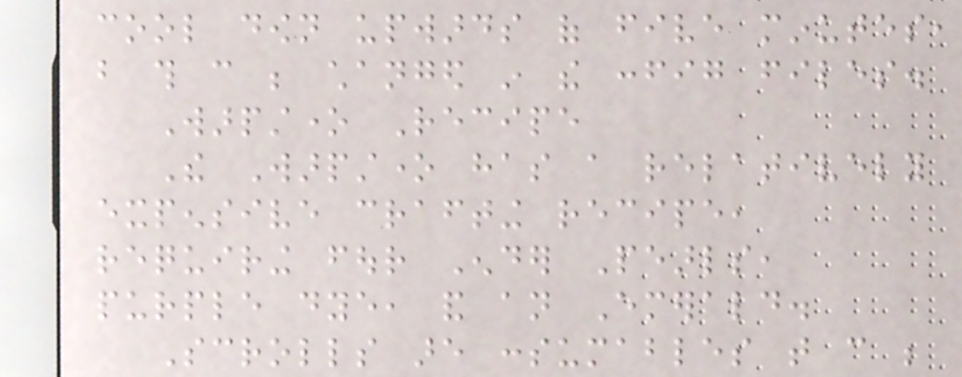cool down upwards of five minutes,
but this can be changed in the config files.
Warpstone Recipe
The Warpstone has a relatively
expensive crafting recipe,
requiring four Ender Pearls,
purple dye, and an Emerald.
Scrolls are consumables that can be
